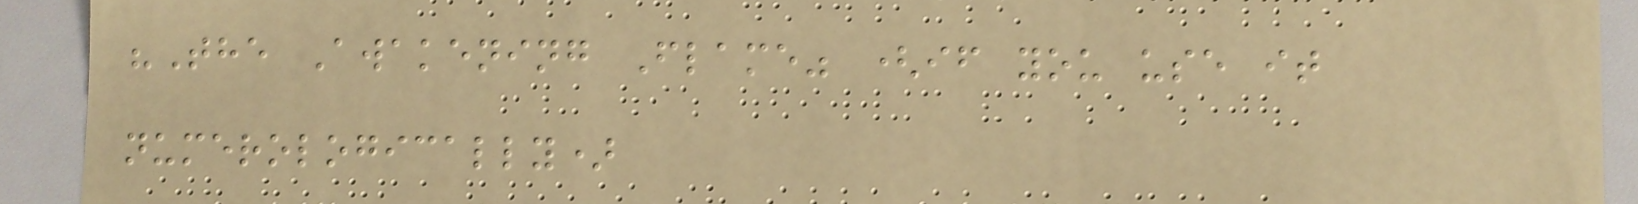"The Awakening Flame" (if you use it
numerologically)
